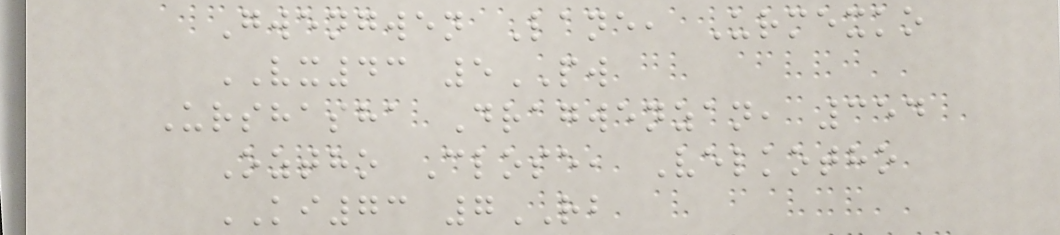Gwengwen Lane, Urmexko
VX43 5PW
Urshasha Dragwenzan, 354
Oztho Close, Velkotho
KI73 7RB
